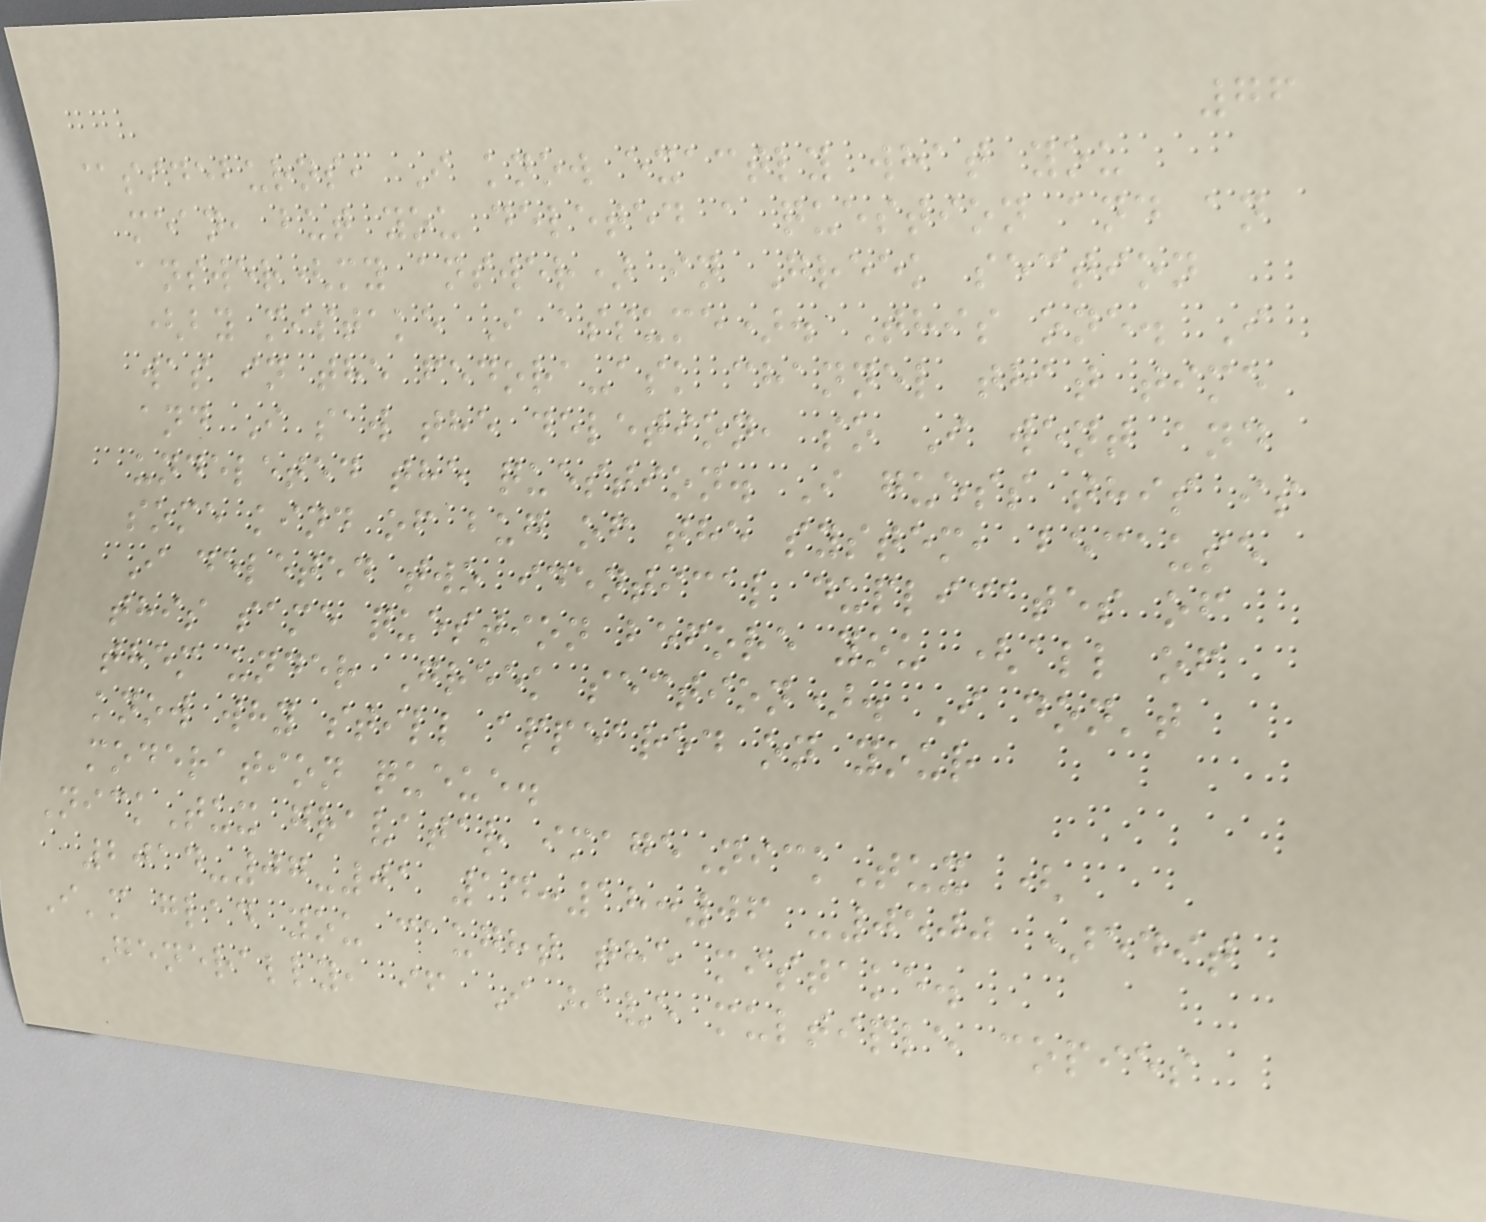76
@sideburns, I know exactly what you
mean, but you deleted a question and an
answer(my answer) in Greek section
(by mistake I assume). This one. I
was in the fedora-ask channel that time
and I saw the deletion, so I went and
undeleted the question. I guess this is
some kind of bug of the system, because
I deleted two identical duplicates of
this same question before you (all of
them under Greek section). I don't
know why still appeared on your
moderation queue.
NickTux gravatar imageNickTux (
2014-07-01 14:18:06 -0500 )edit
I'm glad you caught the mistake.
Generally, if I have multiple copies
